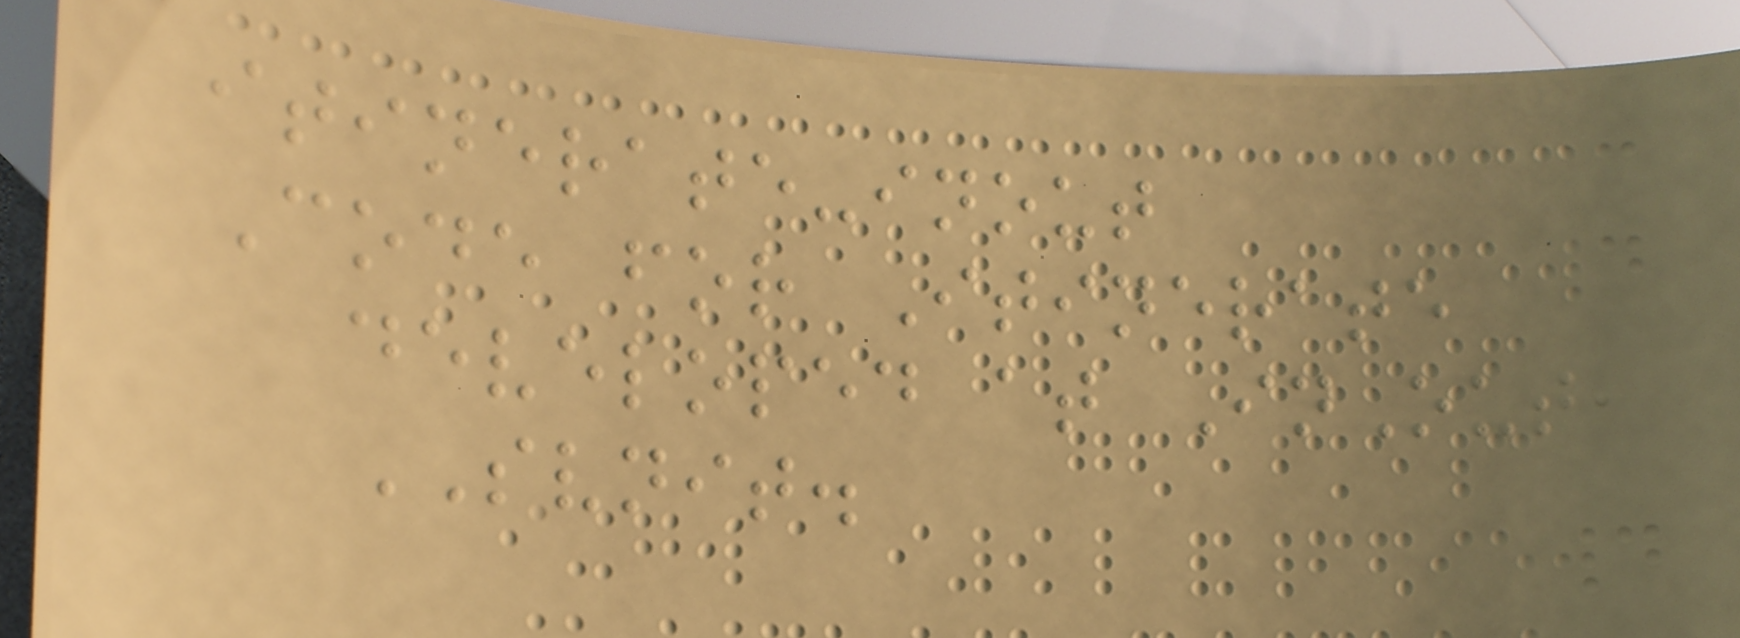itinerate-inout
Code for Itinerate
developed at InOut,
SVNIT.
